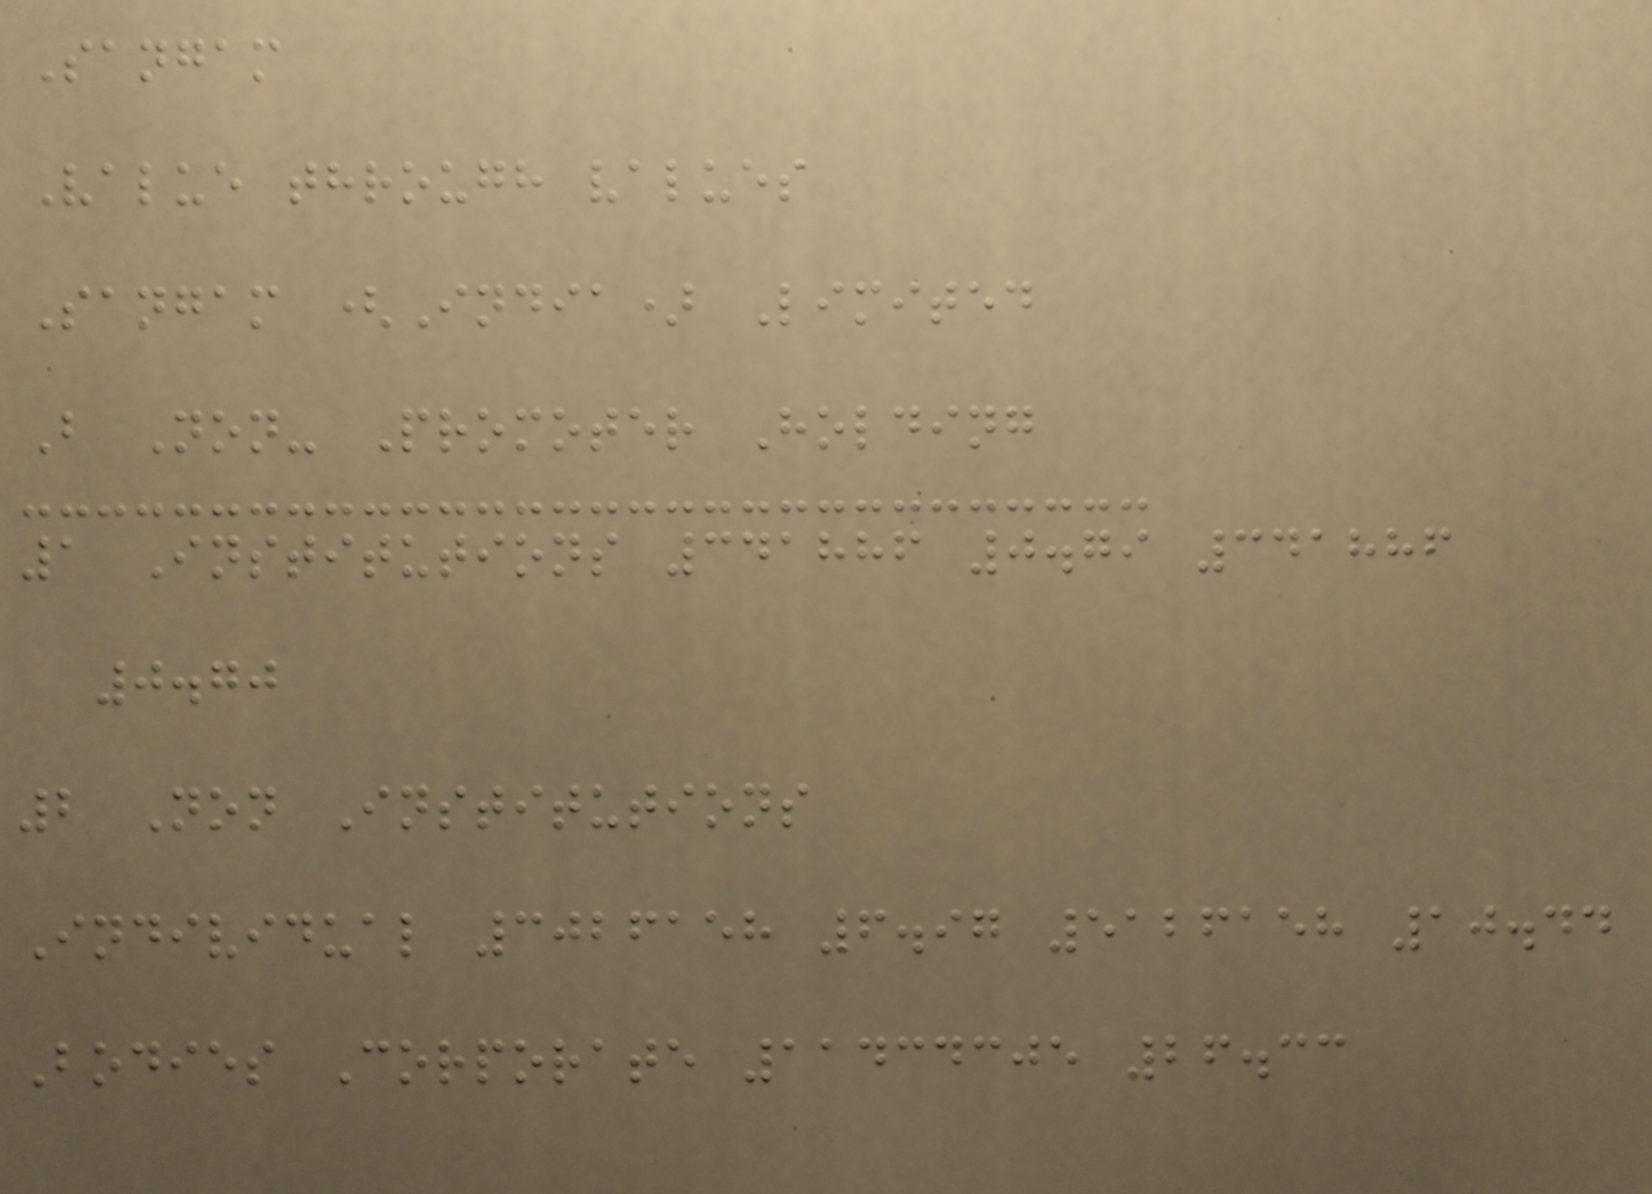Sangam
Value through values
Sangam (India) Limited
B Non- Promoter Holding
1 Institutions 341886 0.79 341886
0.70
2 Non Institutions
Individual 3026158 6.97 5126158 10.44
Bodies Corporate 11434305 26.33
